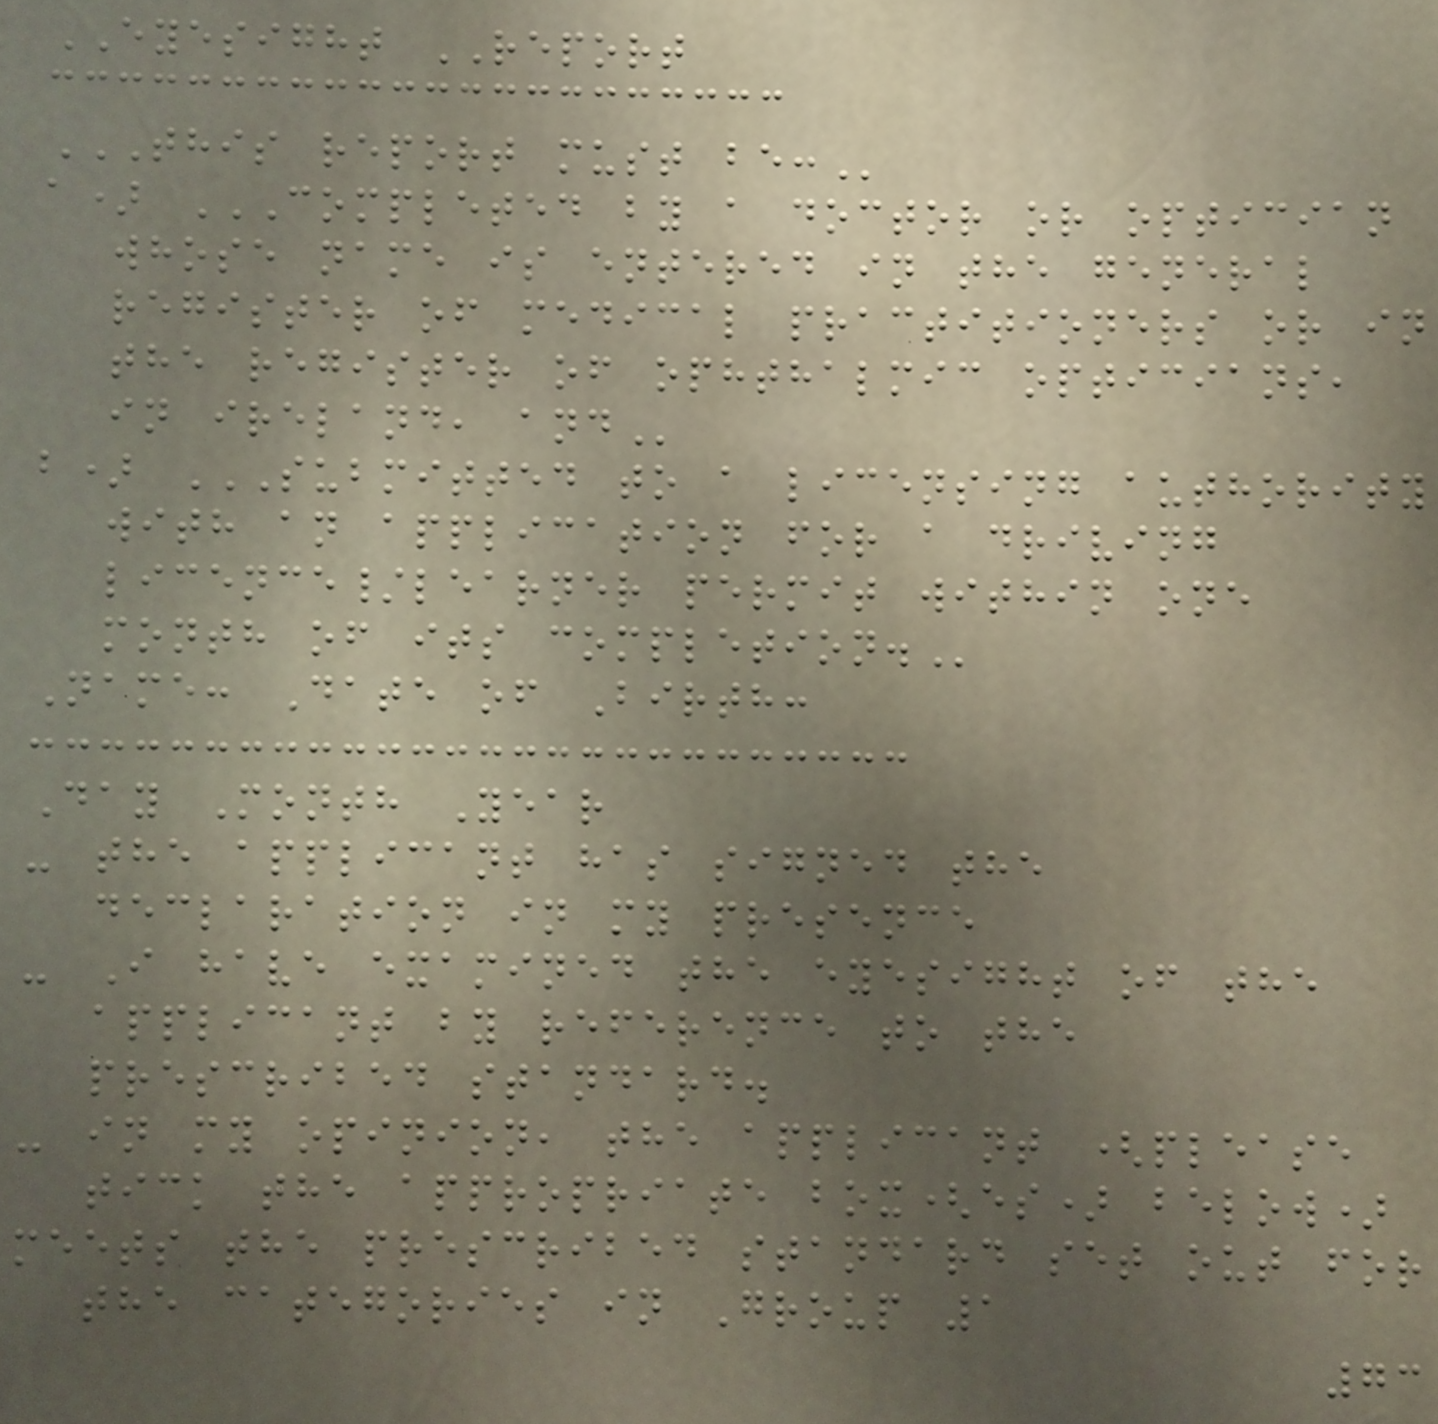EYESIGHT REPORT
THIS REPORT MUST BE:
a) COMPLETED BY A DOCTOR OR OPTICIAN
WHOSE NAME IS ENTERED IN THE GENERAL
REGISTER OF MEDICAL PRACTITIONERS OR IN
THE REGISTER OF OPHTHALMIC OPTICIANS,
IN IRELAND, AND
b) SUBMITTED TO A LICENSING AUTHORITY
WITH AN APPLICATION FOR A DRIVING
LICENCE/LEARNER PERMIT WITHIN ONE
MONTH OF ITS COMPLETION.
Name: Date of Birth:
Day Month Year
- the applicant has signed the
declaration in my presence
- I have examined the eyesight of the
applicant by reference to the
prescribed standard.
- in my opinion, the applicant (please
tick the appropriate box(es) below)
meets the prescribed standard set out for
the categories in Group 1
73
